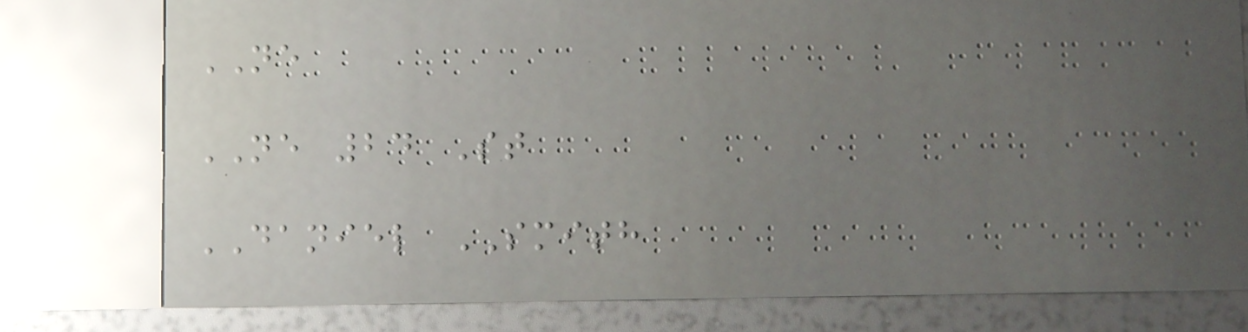NE
NE 24 St
DANIEL SMITH
